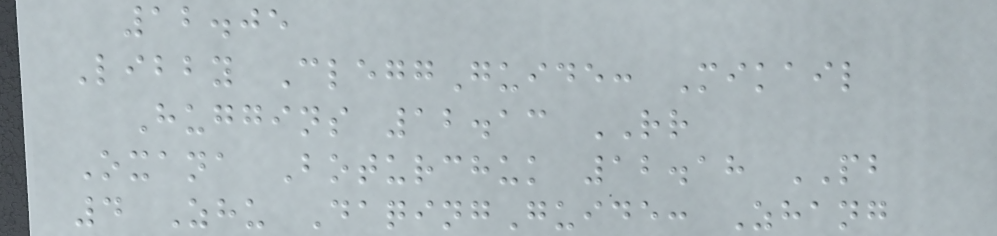12.05
Libby CleggGuide: Mikail
Huggins 12.13 RR
Oxana Boturchuk 12.18 PB
4 Zhu DaqingGuide: Zhang
